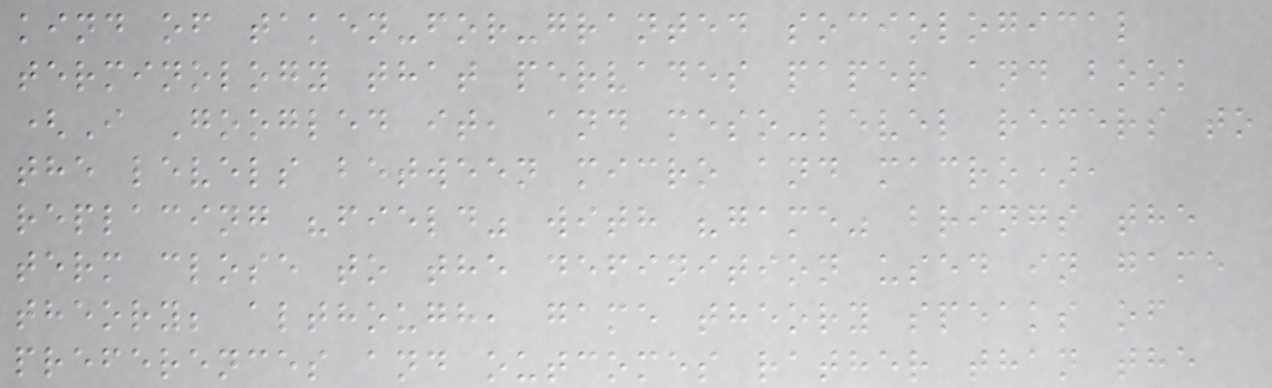kind of taken-for-granted sociological
terminology that pervades paper and book
(I Googled it, and meso-level refers to
the levels between micro and macro),
replacing "field" with "game" brings the
term close to the definition used in game
theory; although, game theory speaks of
preferences and outcomes rather than the
